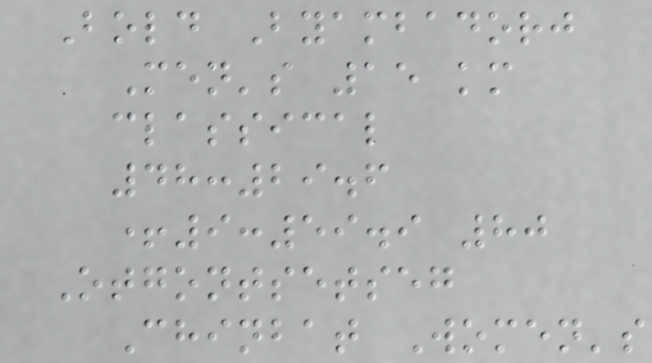Bold Byambadorj
Men's 15 km
classical
48:29.6
+9:59.9 80
Otgontsetseg
Chinbat Women's
